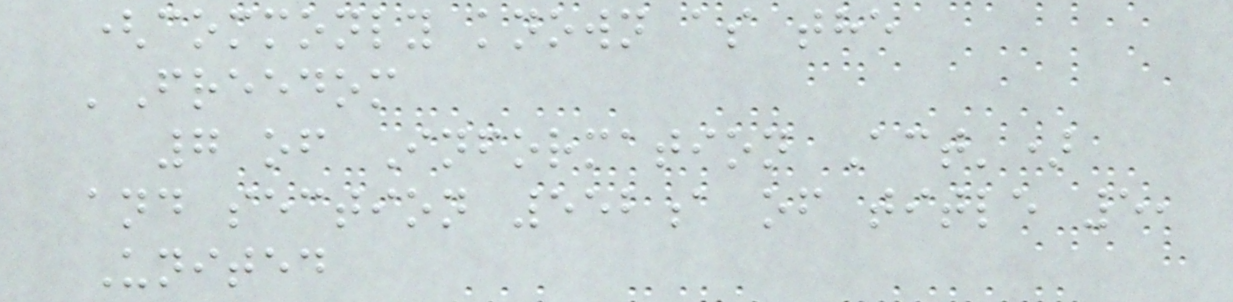(commonly known as the
'Freedom
7 of Information Act')
and section 552a of title 5,
United
